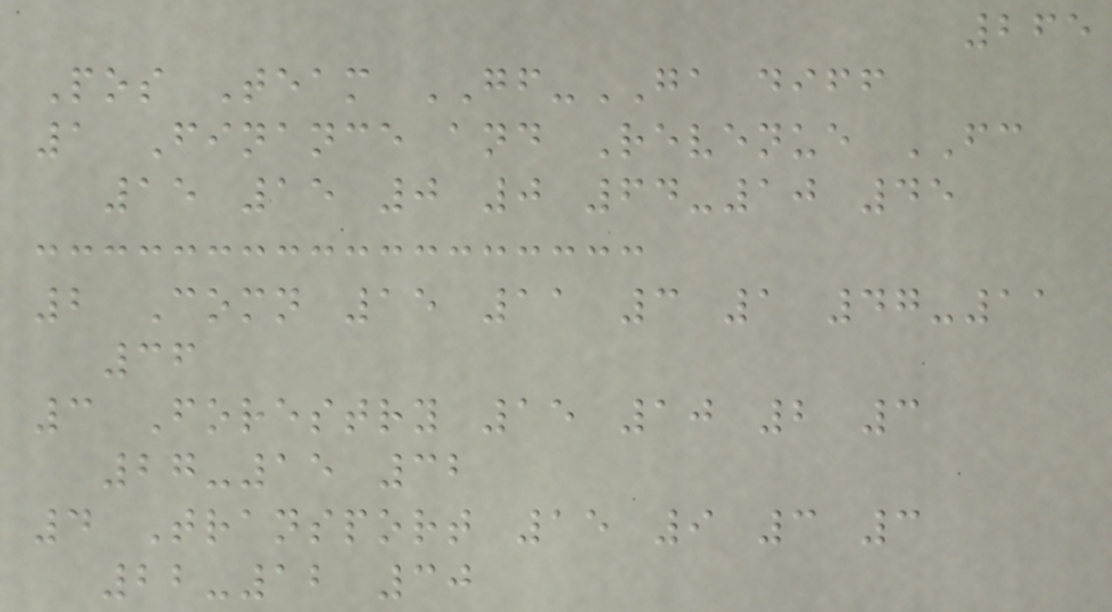265
Pos Team GF-GA diff
1 Finance and Revenue FC
15 15 0 0 64-10 45
2 Comn 15 11 3 1 47-11
36
3 Forestry 15 10 2 3
27-15 32
4 Transport 15 9 3 3
22-12 30
